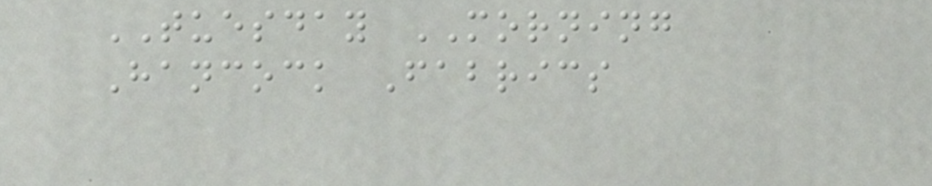TUESDAY MORNING
Hancock Fabrics
